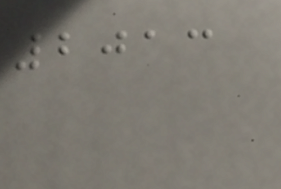2013
